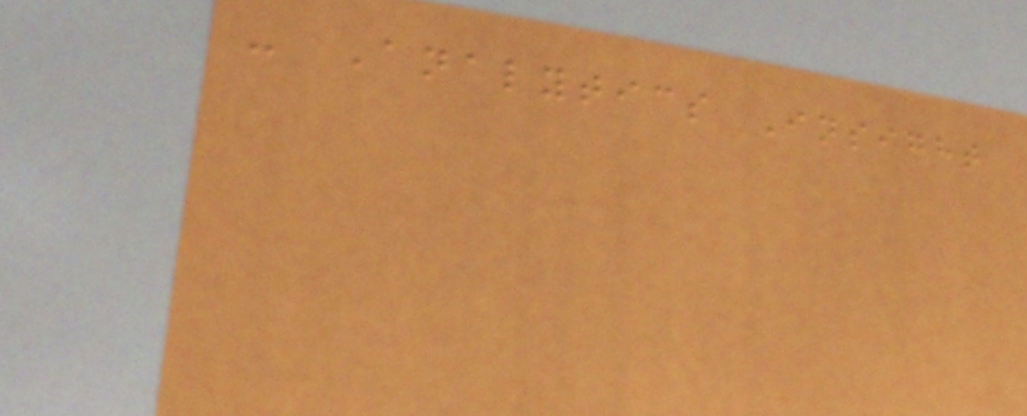- Analytics Insight
